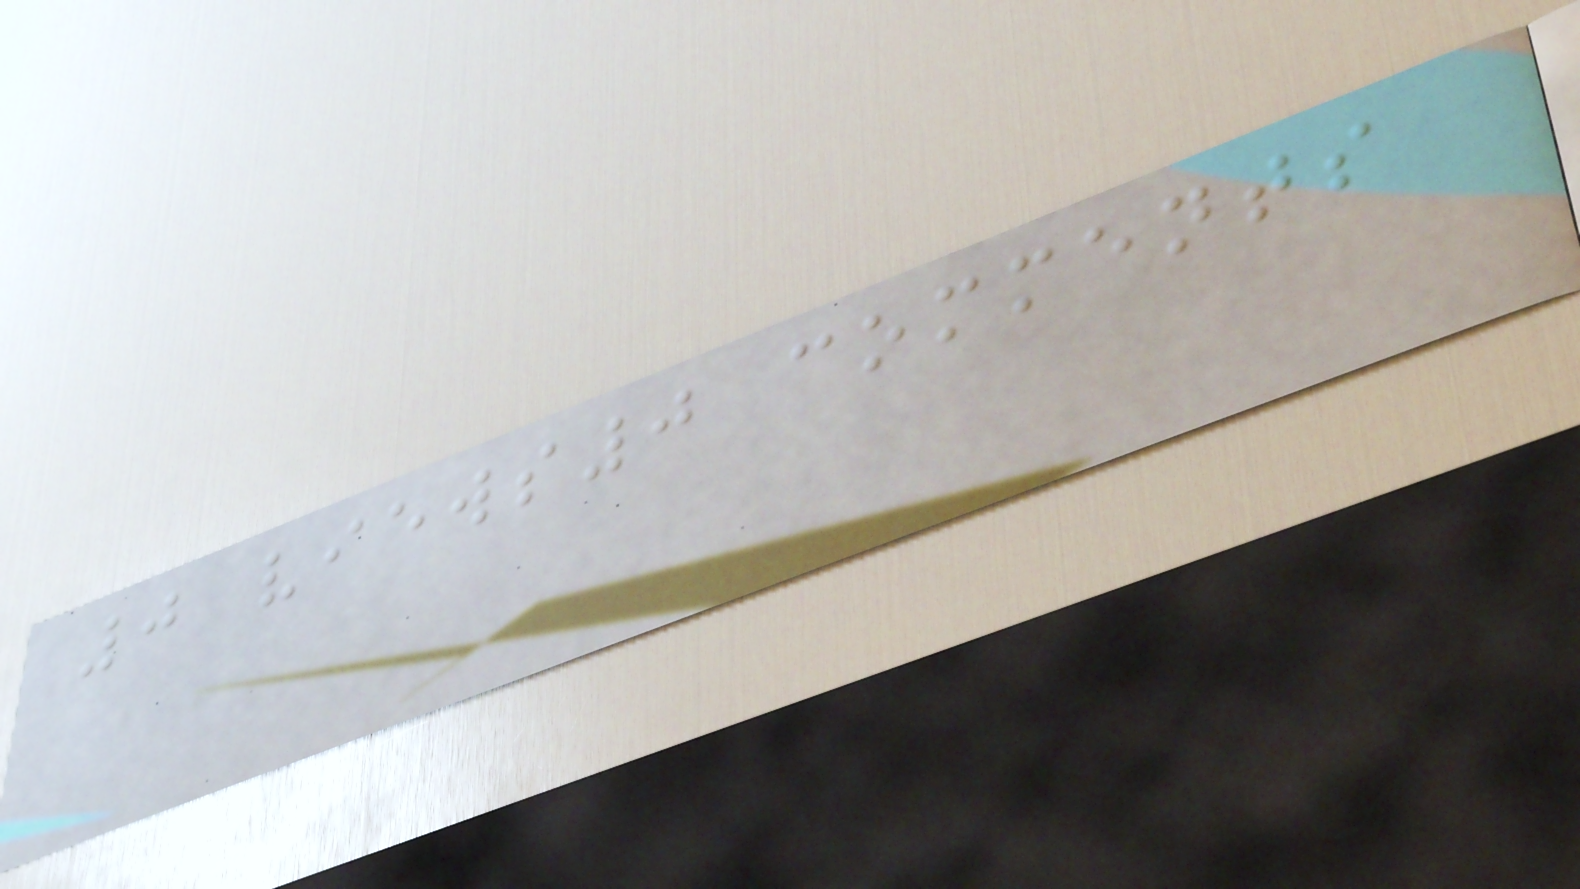0 views0 comments
